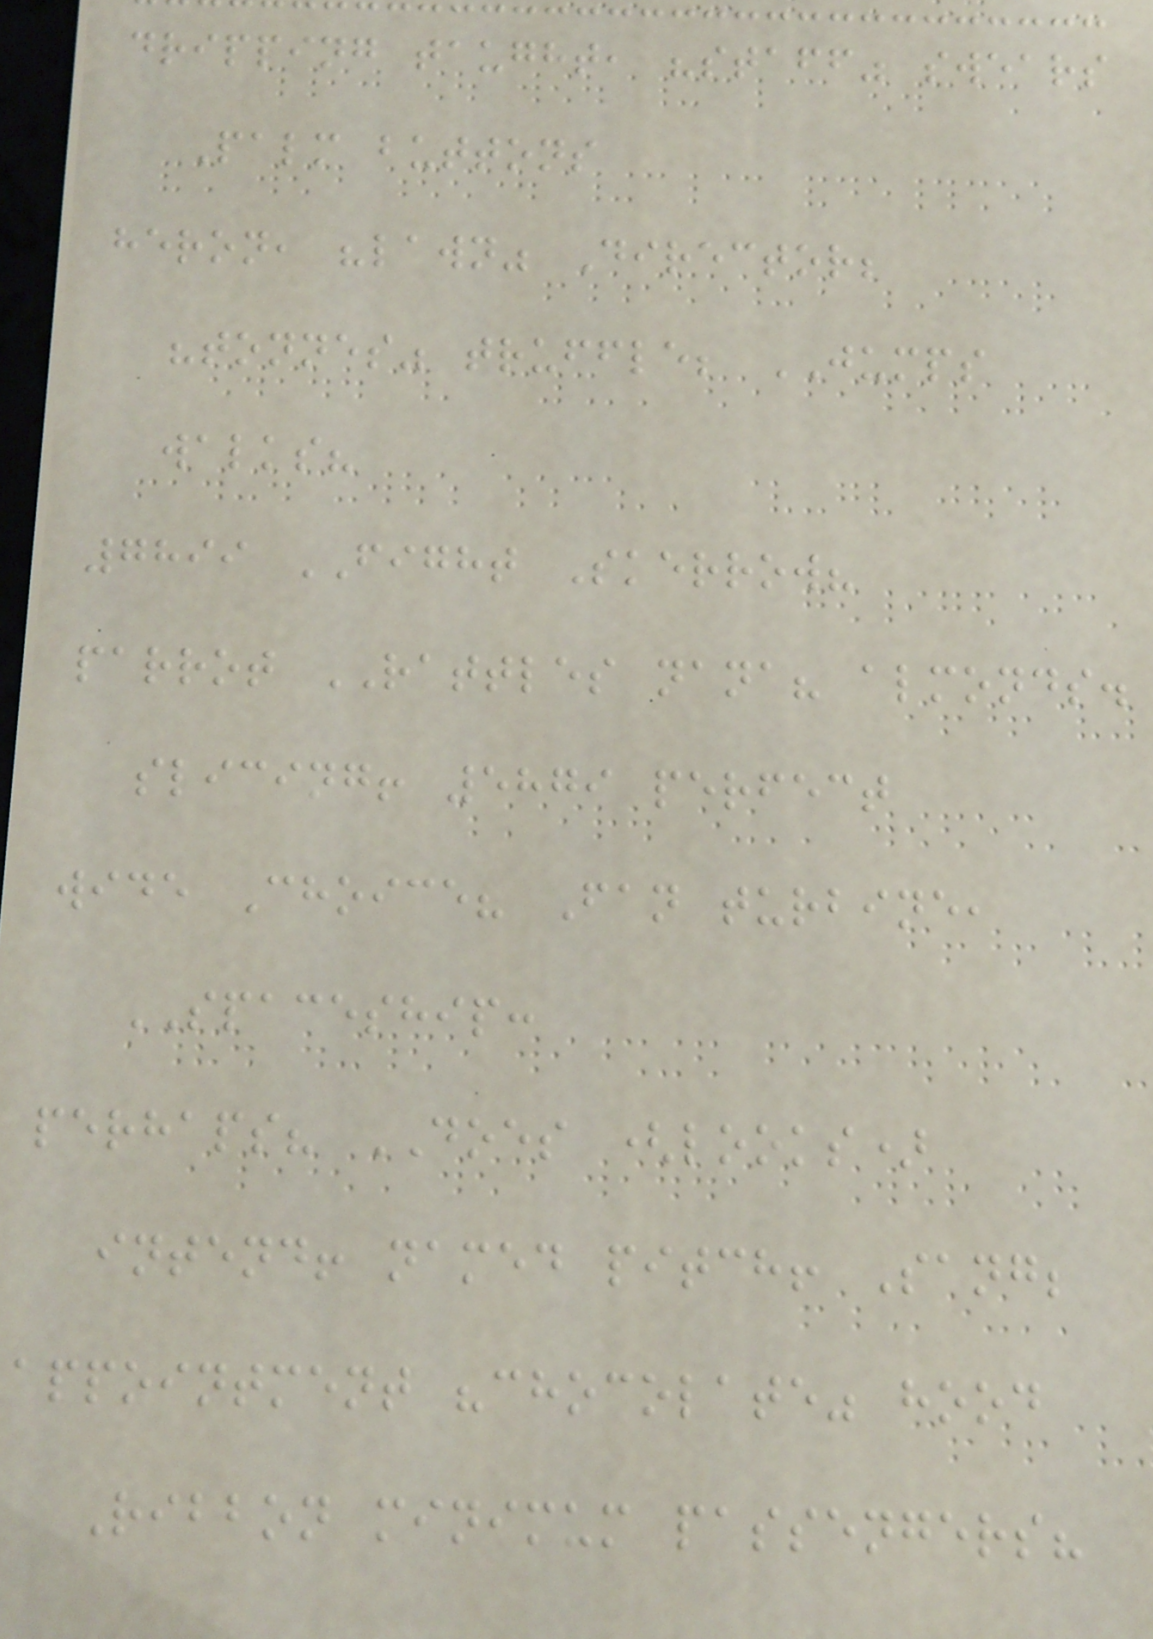dripping taught, "staff" swears
Palm buttons
heron, "lawn" Director;
"tonnes" truffle; JUMPS
walks?
7899 FIGHT Skerrow?
parrot RATTLES nana? almonds.
slicing! 5879 perfect
wide Choice? Fan turbine,
SPACESHIP:
perhaps? DOES (looks)
intend! named pitch! Sang;
appointment "chocolate" hood
Ribbon minimum passengers?
